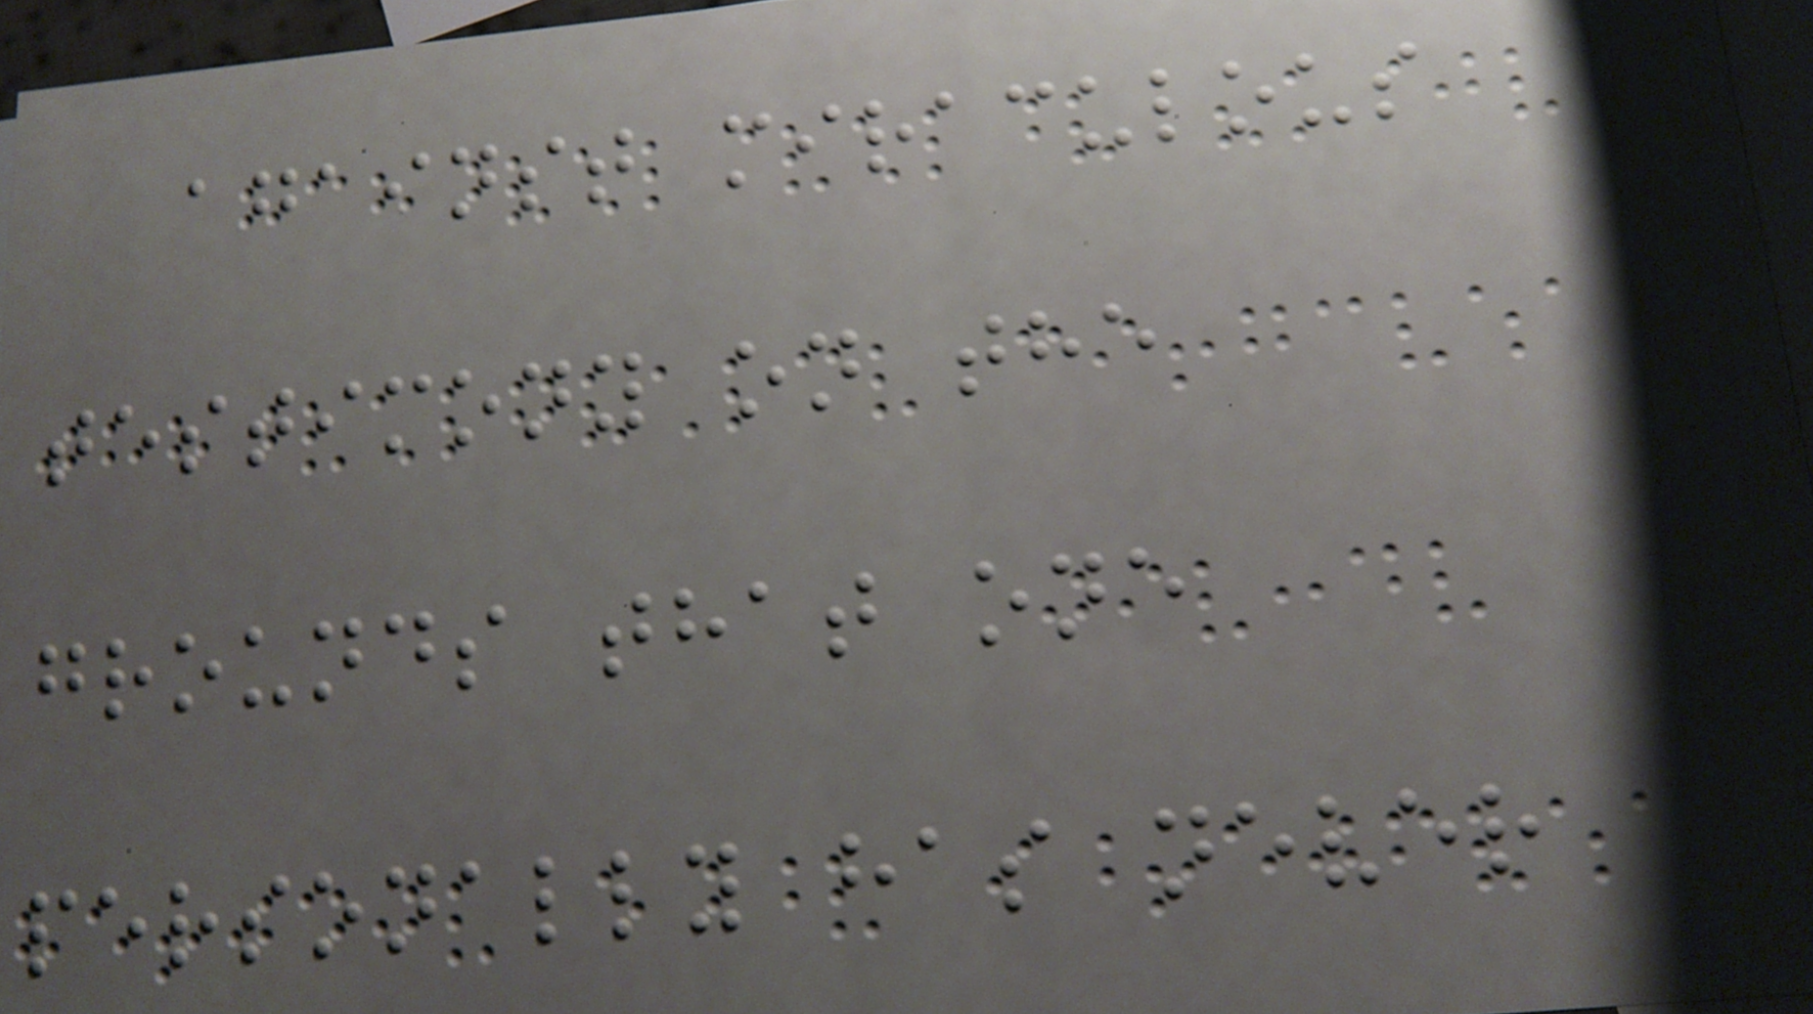against miraculous
testimony on the
grounds that one
personally has never
